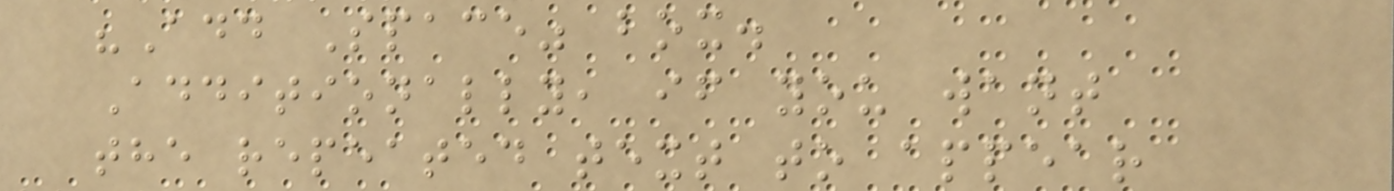"Add Space" box.
Additionally, if you want
the repeated text to appear
